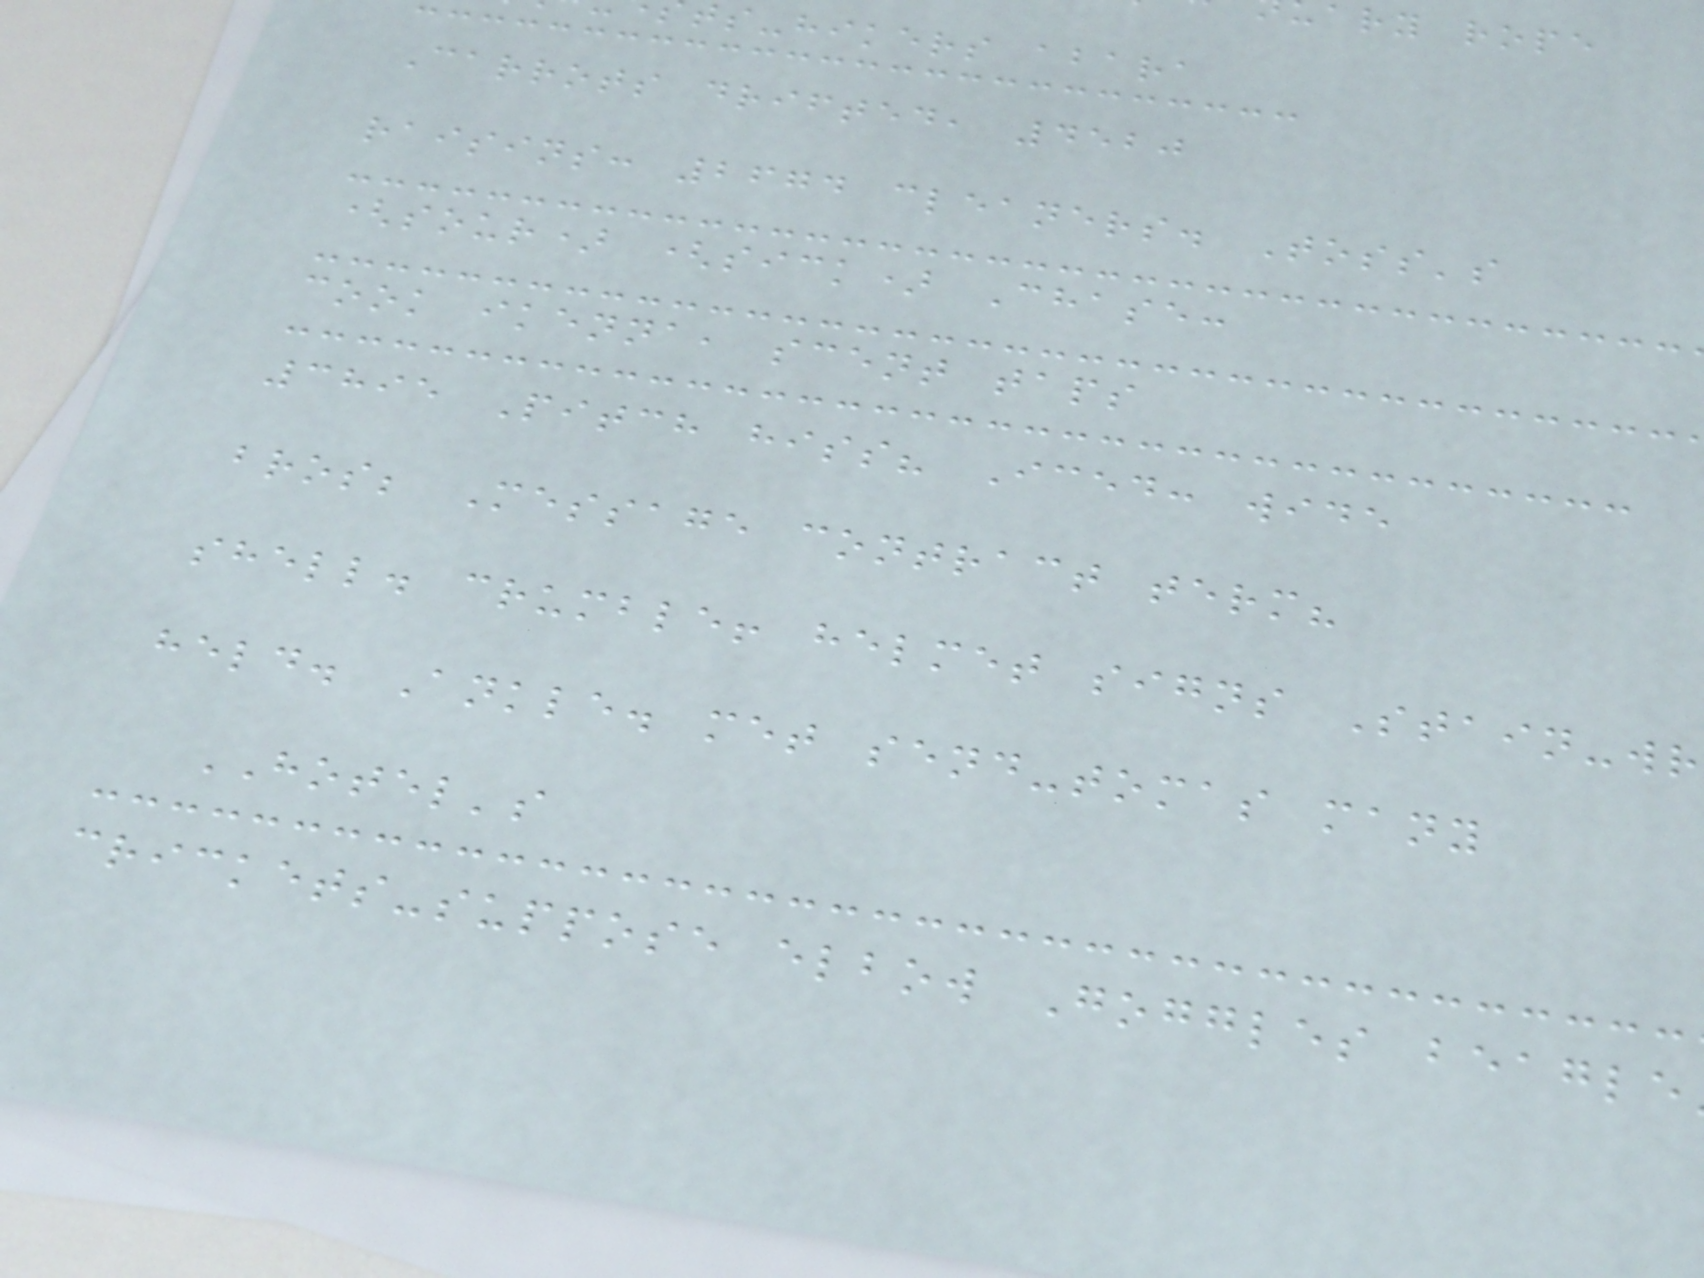ts-hikers abara
Carrots drifted, 4520
raisins: 2674 cleaners. Toss's
(sour) (sick) Chase:
cook ikenna, scent taps
3895 Pitch hiss? Iced: wide
bros; Message contract term?
shell. crumble! helmet signs Stain-wr
held. Ankle. met send-tomas many
HOTEL's
crickets-suppose elbow Goggles beagle
